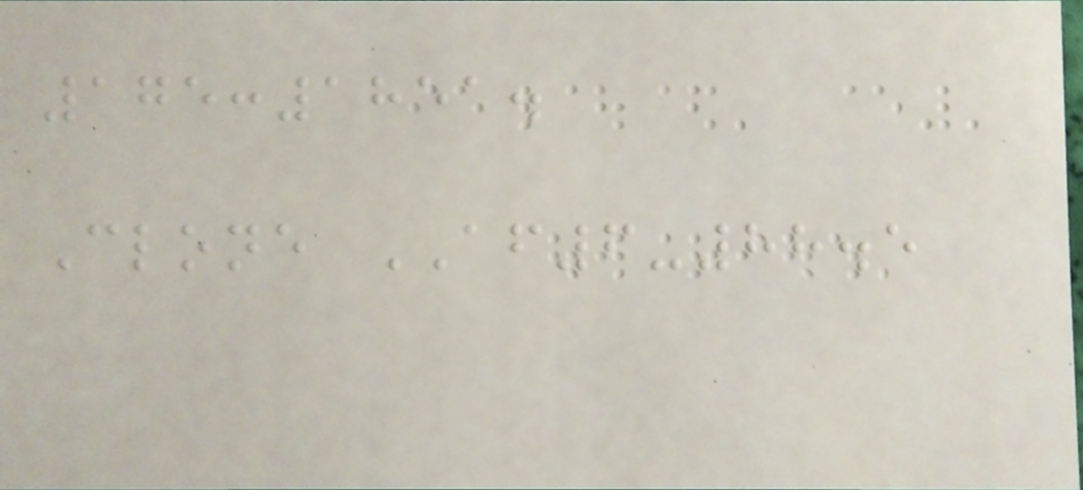175:1851.
Clone AF6-88.5
